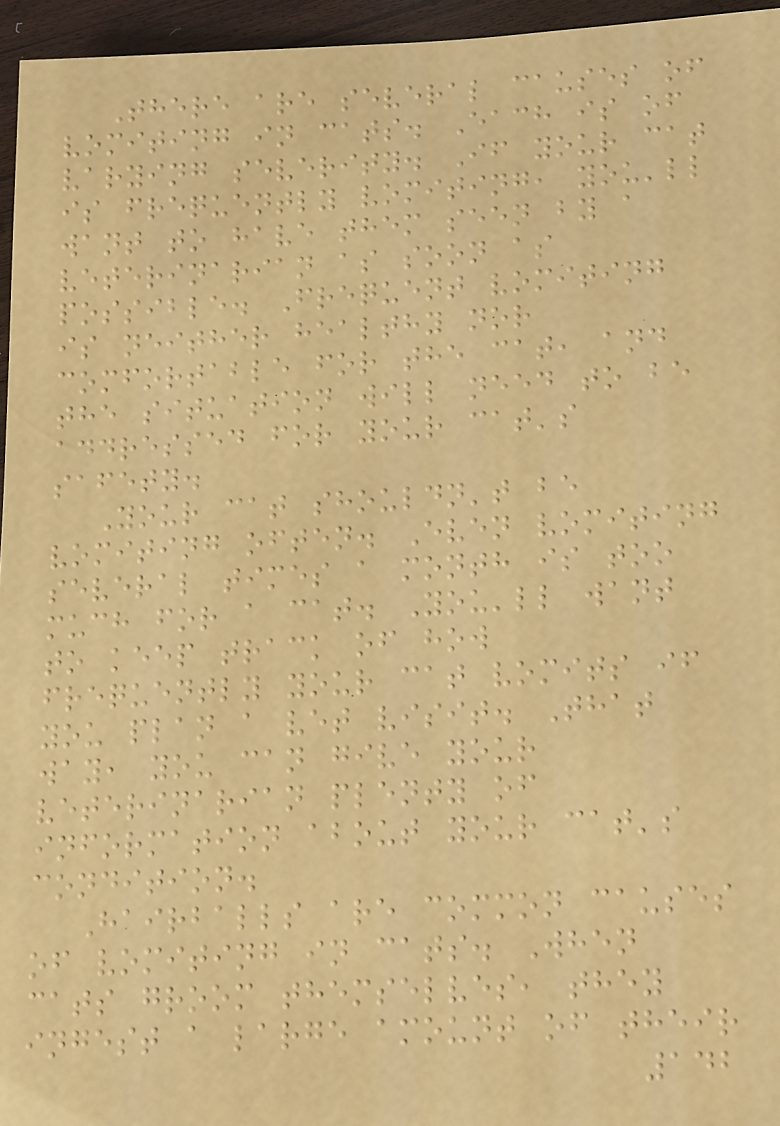There are several causes of
vomiting in cats. Each is of
varying severity. If your cat
is frequently vomiting, you'll
want to have them seen by a
veterinarian as soon as
possible. Frequent vomiting
is neither healthy nor
comfortable for the cat, and
the situation will need to be
addressed for your cat's
safety.
Your cat shouldn't be
vomiting often. Even vomiting
several times a month is too
much for a cat. You'll want
to keep track of how
frequently your cat vomits if
you plan a vet visit. That
way, you can give your
veterinarian plenty of
information about your cat's
condition.
Hairballs are common causes
of vomiting in cats. When
cats groom themselves, they
ingest a large amount of their
142
